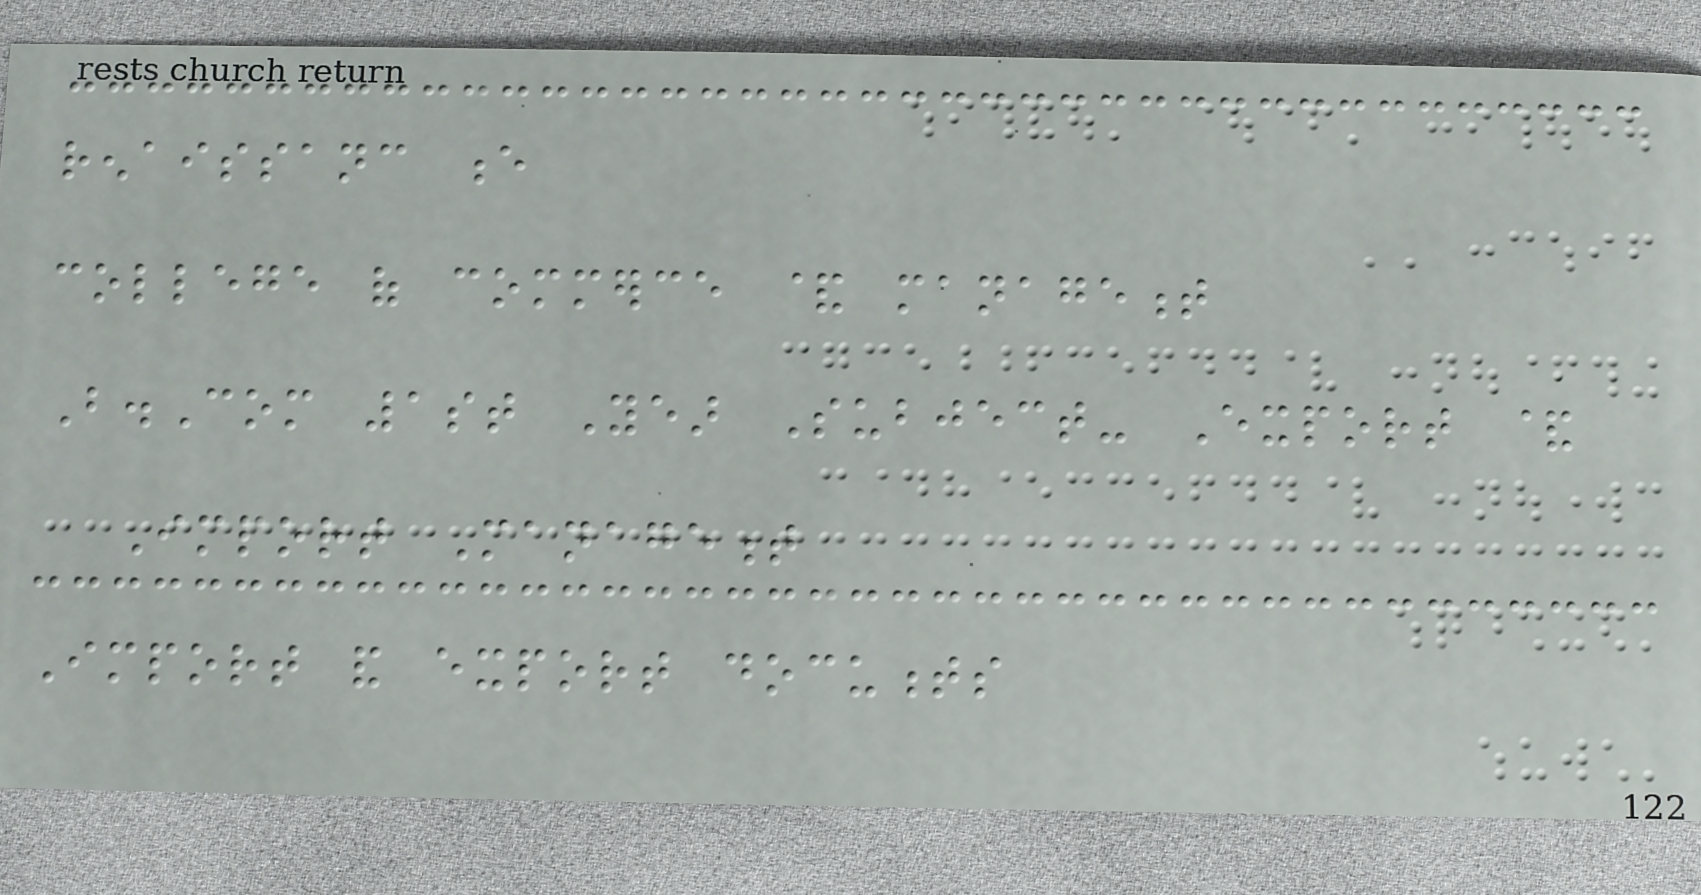renaissanc e
college of commerce & management
B.Com 1st Year Subject- Export &
Import Management
Import and export documents
